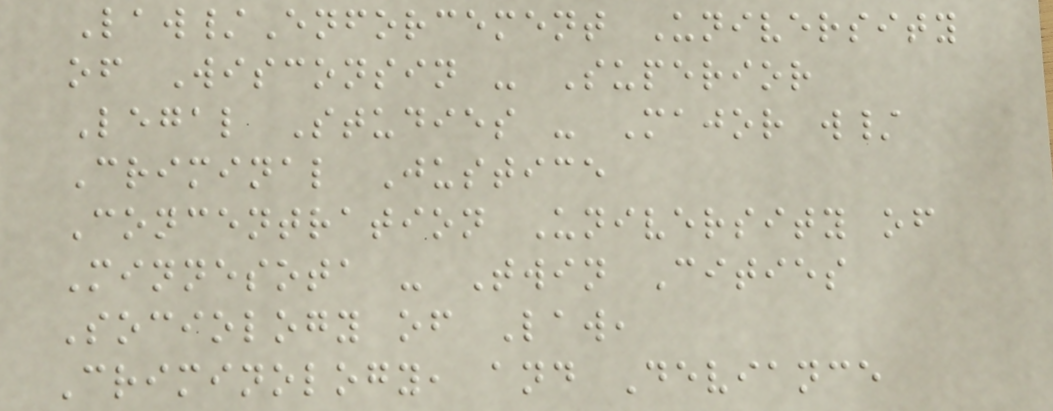Law/Enforcement University
of Wisconsin - Superior
Legal Studies - Major w/
Criminal Justice
Concentration University of
Minnesota - Twin Cities
Sociology of Law,
Criminology, and Deviance
